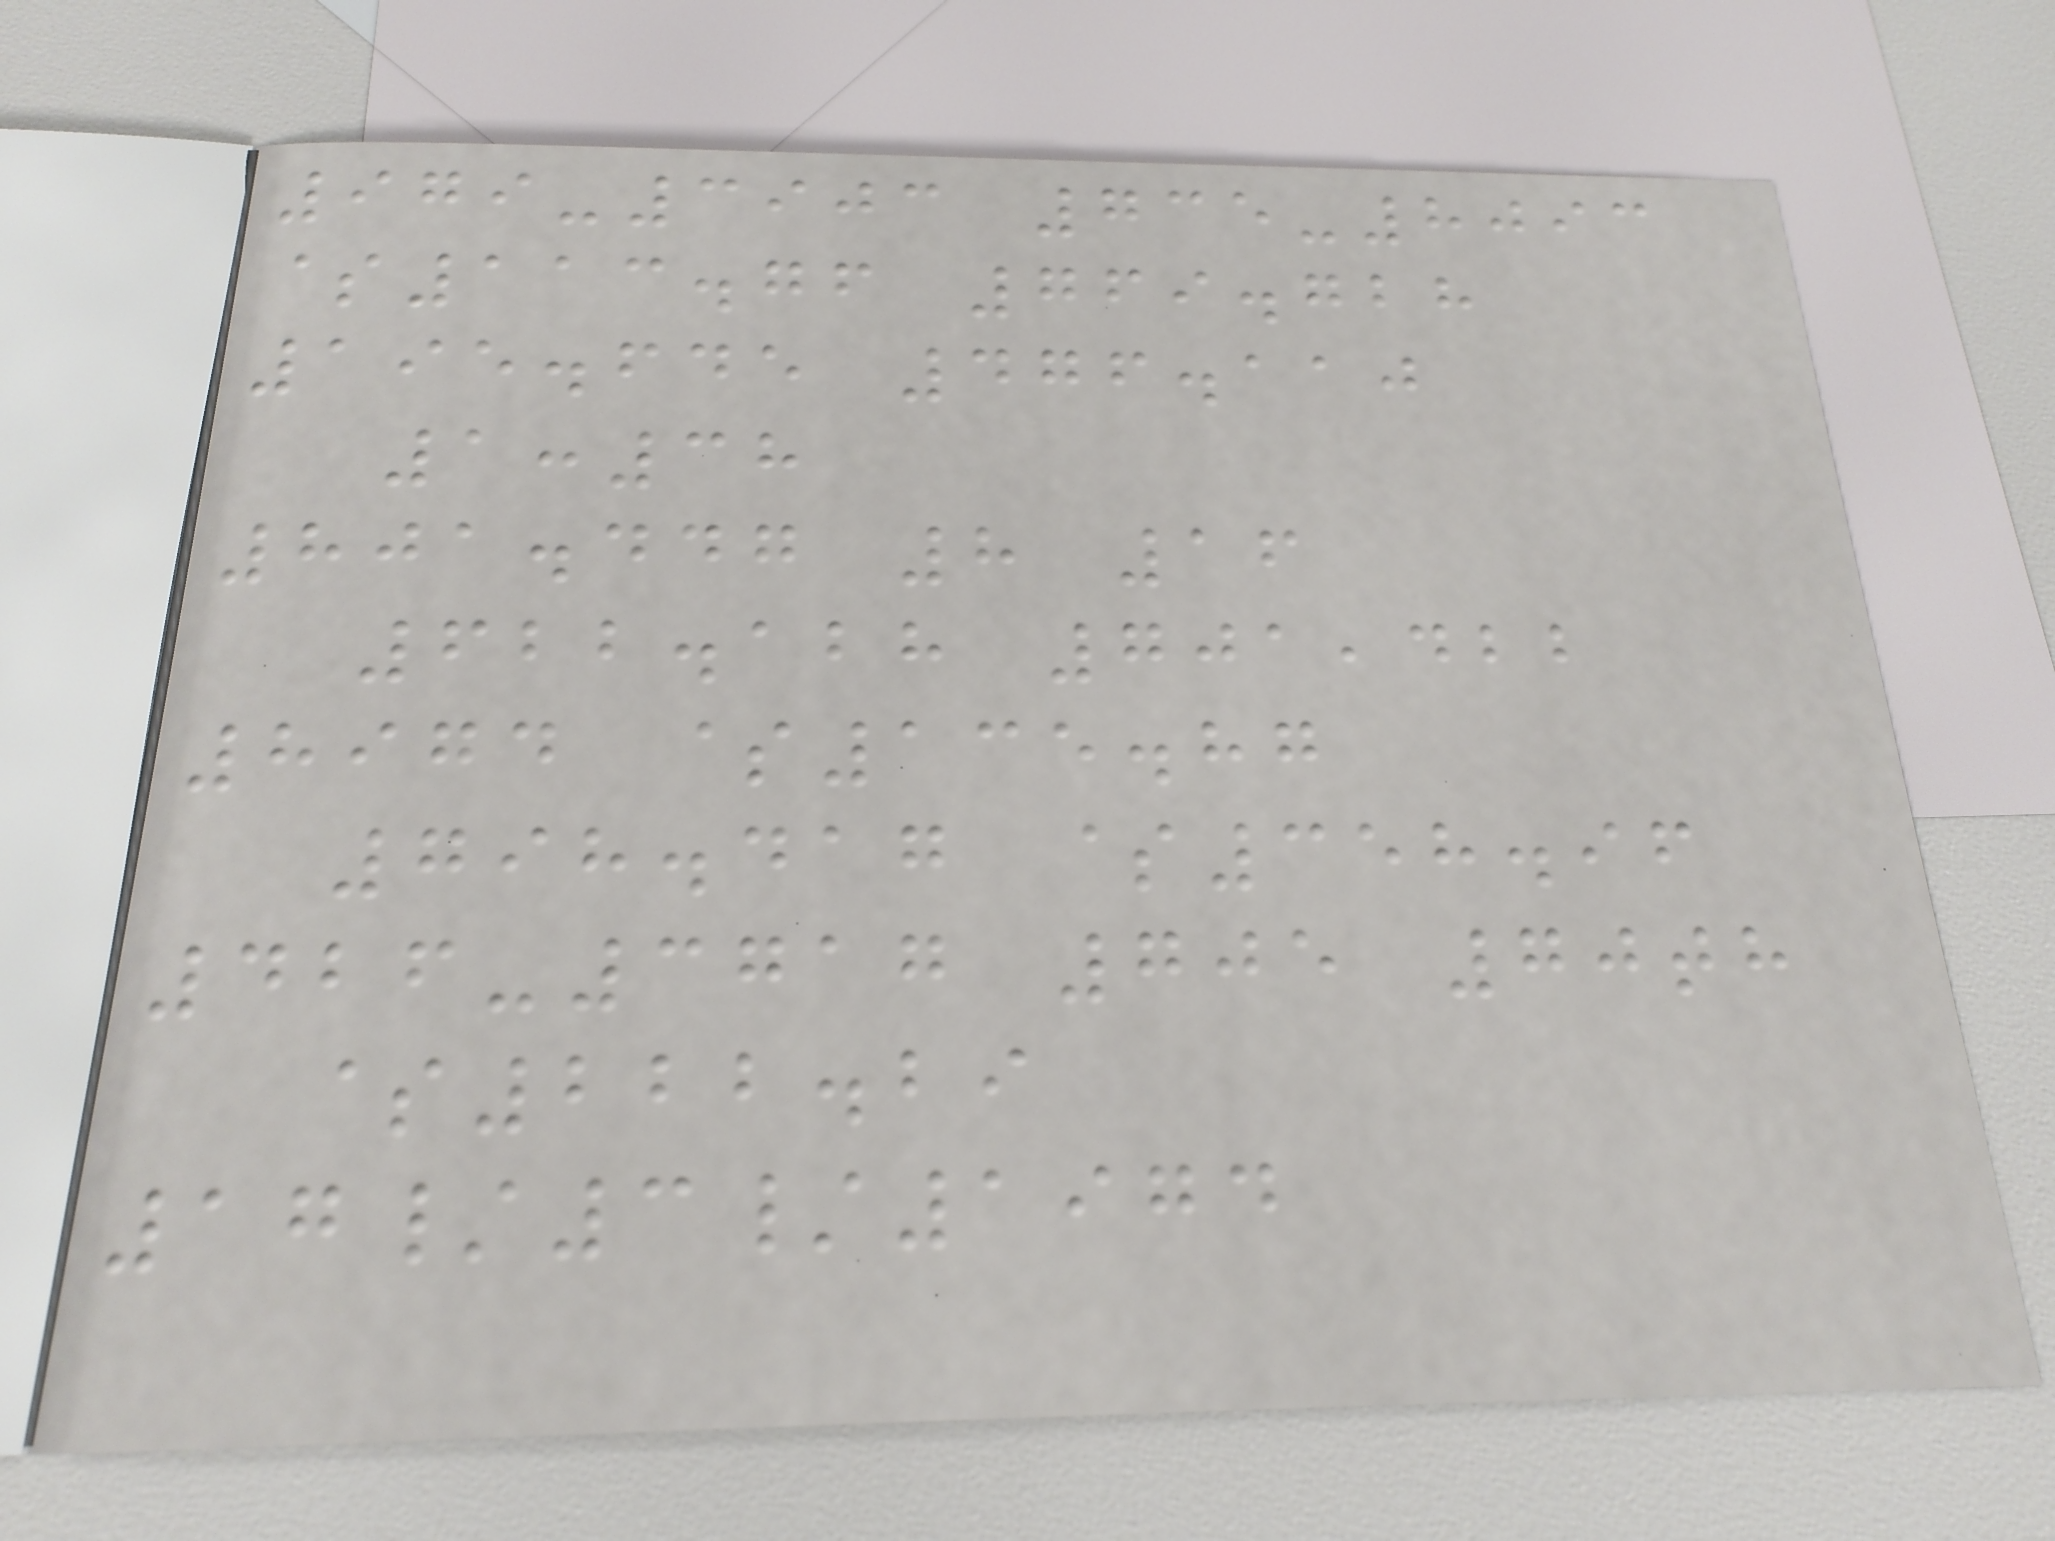979-3903 735-8093
$113.76 769.728
195.645 476.110
1:38
801.447 8 16
622.128 701,422
8974 $135.87
798.417 $358.96
426-3717 705 70th
$222.29
17/3/1974
